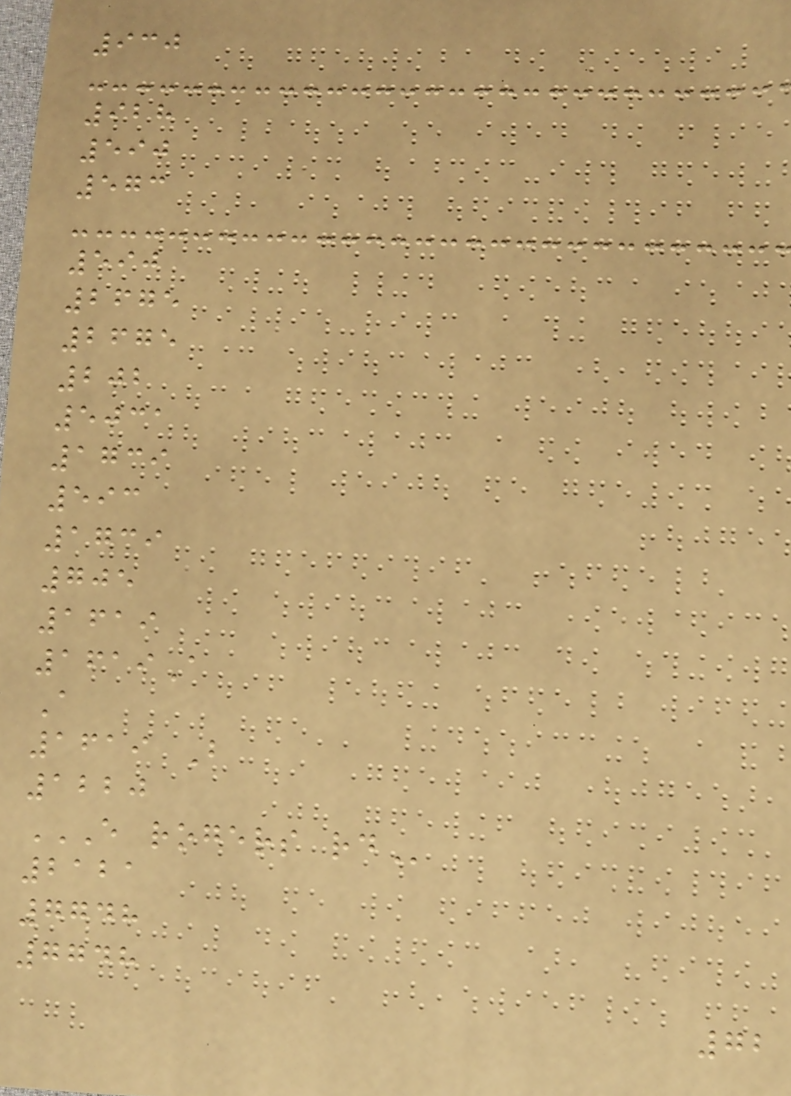930
928
590
573
590
2675
2675
202
5031
1739
593
1739
705
1619
1619A
A
1619 B
1220
E ROGERS RD
2121
7748
7748
72
